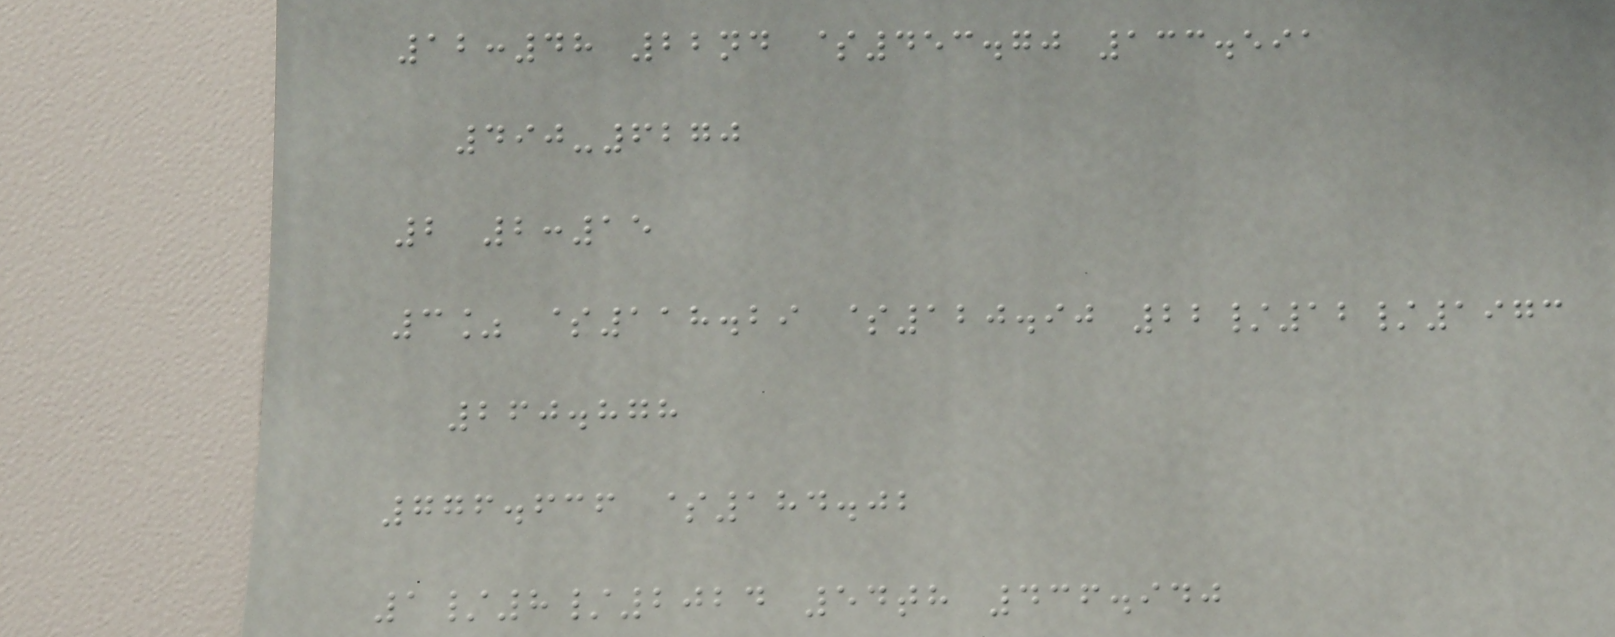12:48 22nd $453.70 133.591
490-6270
2 2:15
3% $118.29 $120.90 22/12/1973
260.878
776.636 $184.02
1/8/2024 54th 436.940
